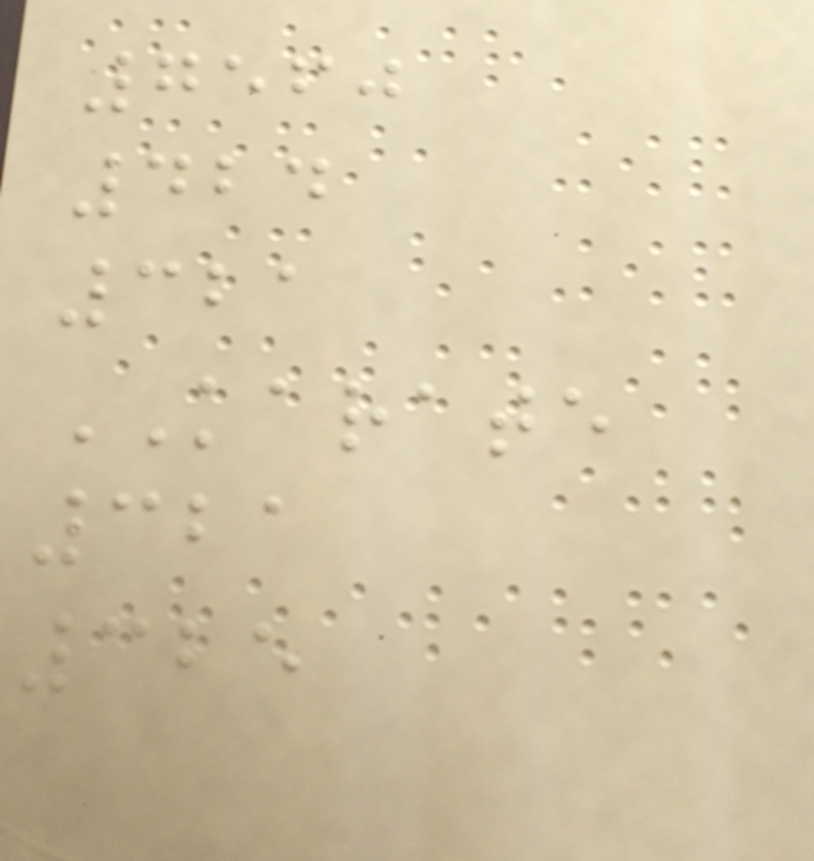7560
424
321
KARATE
321
325
